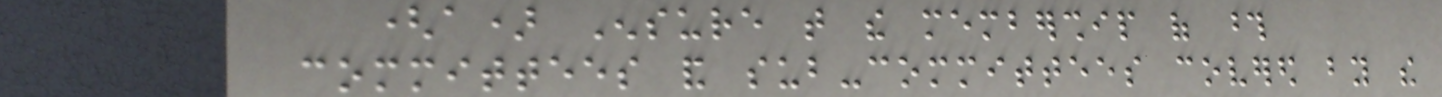(a) Ensure that the membership of those
committees and sub-committees covered by the
